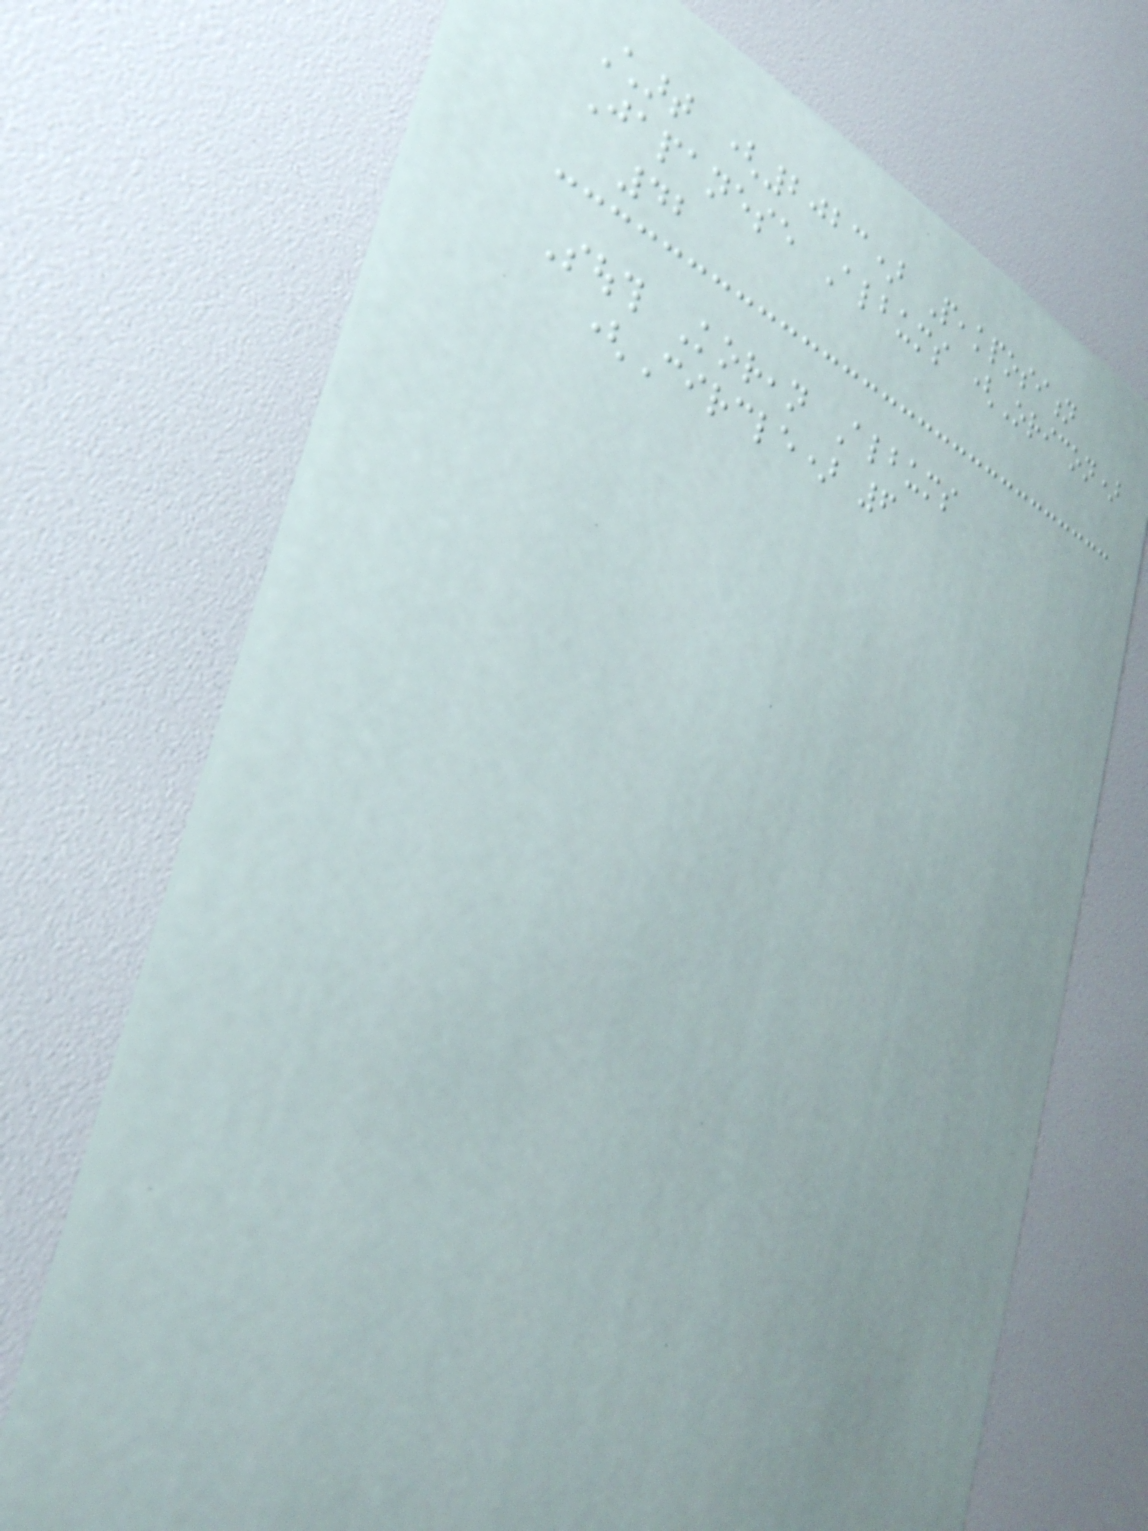Chart (2023) Peakposition
Japanese Albums (Oricon)
42
South Korean Albums
(Circle) 6
